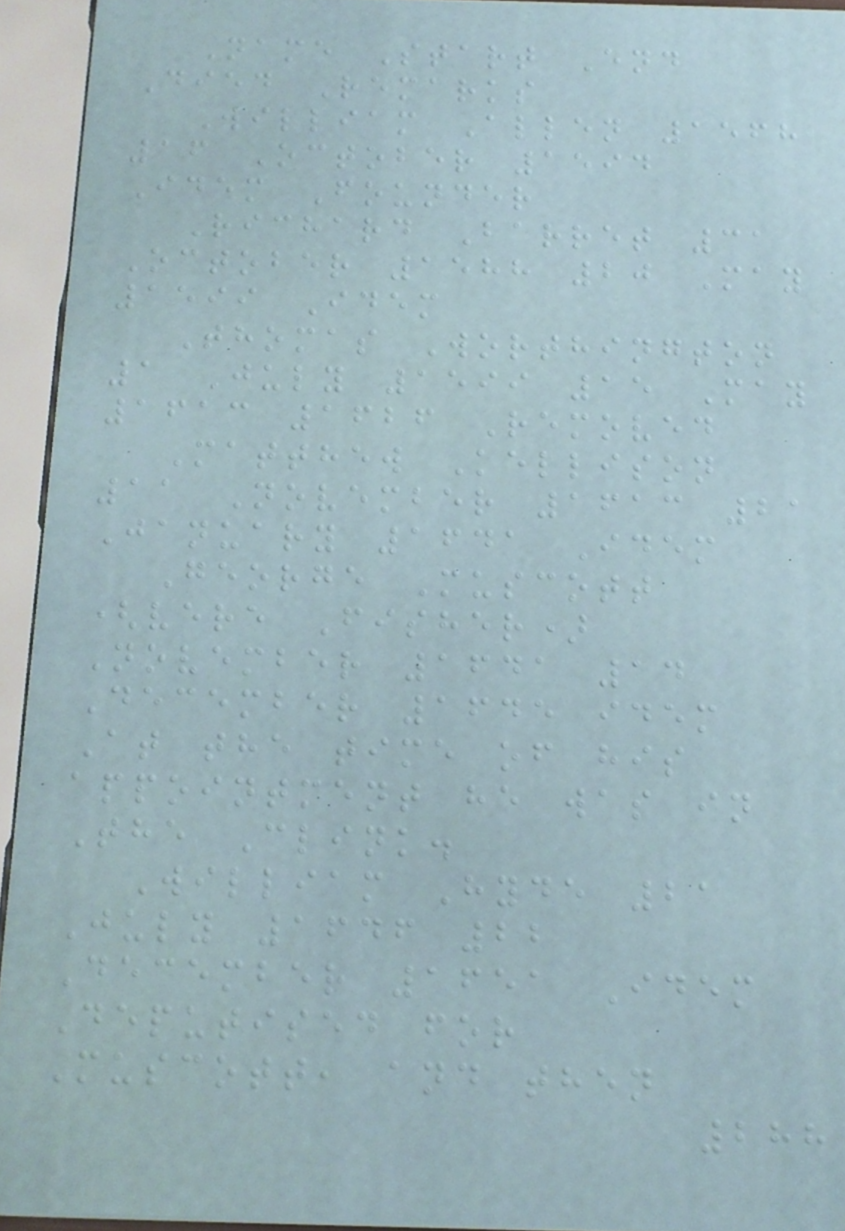Name Start End
Died Remarks
William Allen 1568
16 October 1594
Idem Founder
Richard Barret 31
October 1588 20 May
1599 Idem
Thomas Worthington
1 July 1599 15 May
1613 1626 Removed
Matthew Kellison
11 November 1613 21
January 1641 Idem
George Muscott
(vere Fisher)
November 1641 14
December 1645 idem
At the time of his
appointment he was in
The Clink.
William Hyde 21
July 1646 22
December 1651 Idem
Deputised for
Muscott, and then
288
